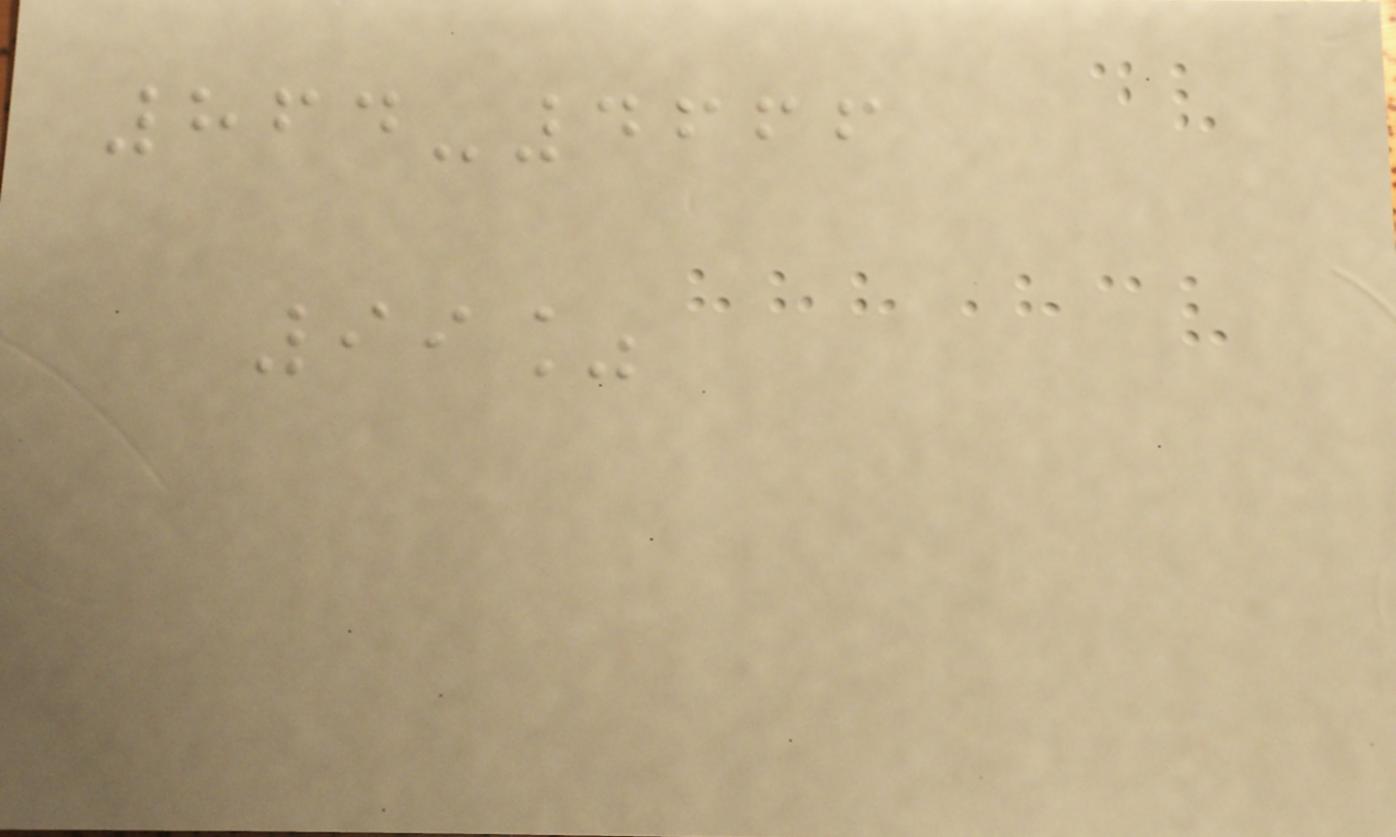864-4666
99%
